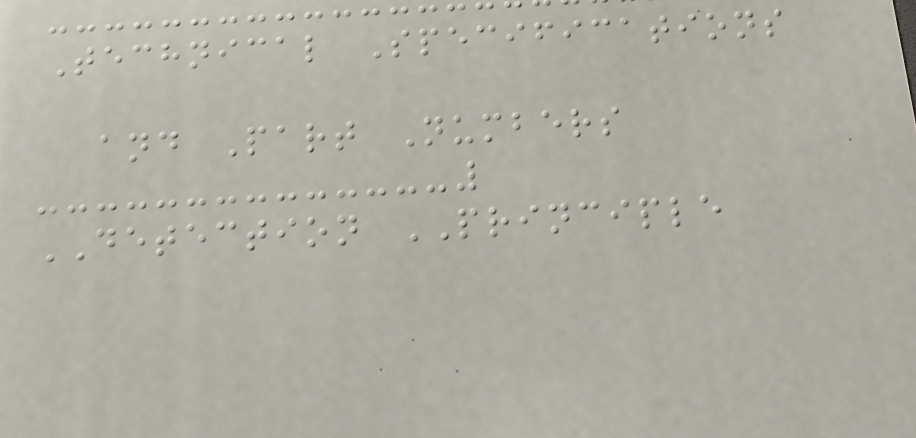Technical Specifications
and Part Numbers
DETECTION PRINCIPLE
